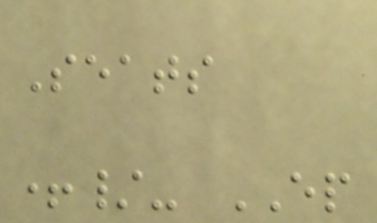Seats
+/- EP
